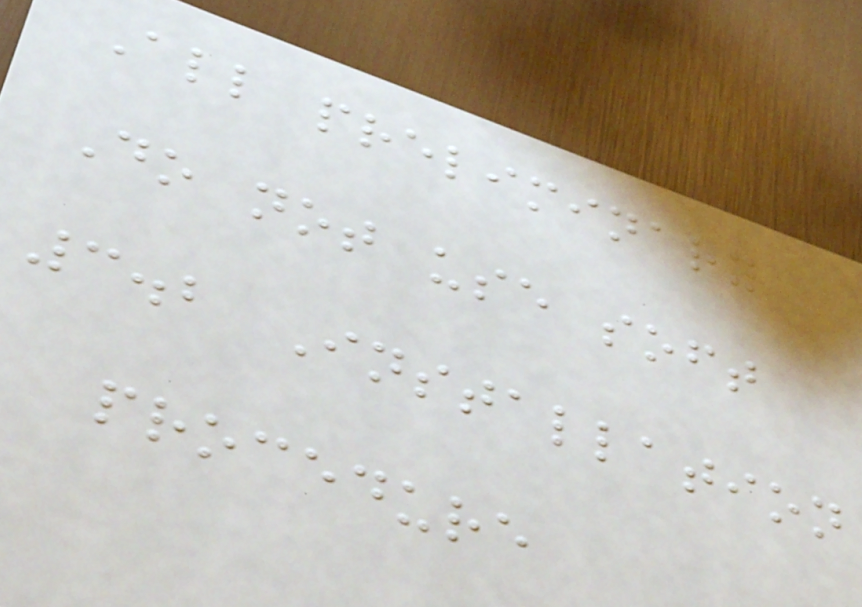All preliminary
Do not use soft
3.2 Installation
procedure
